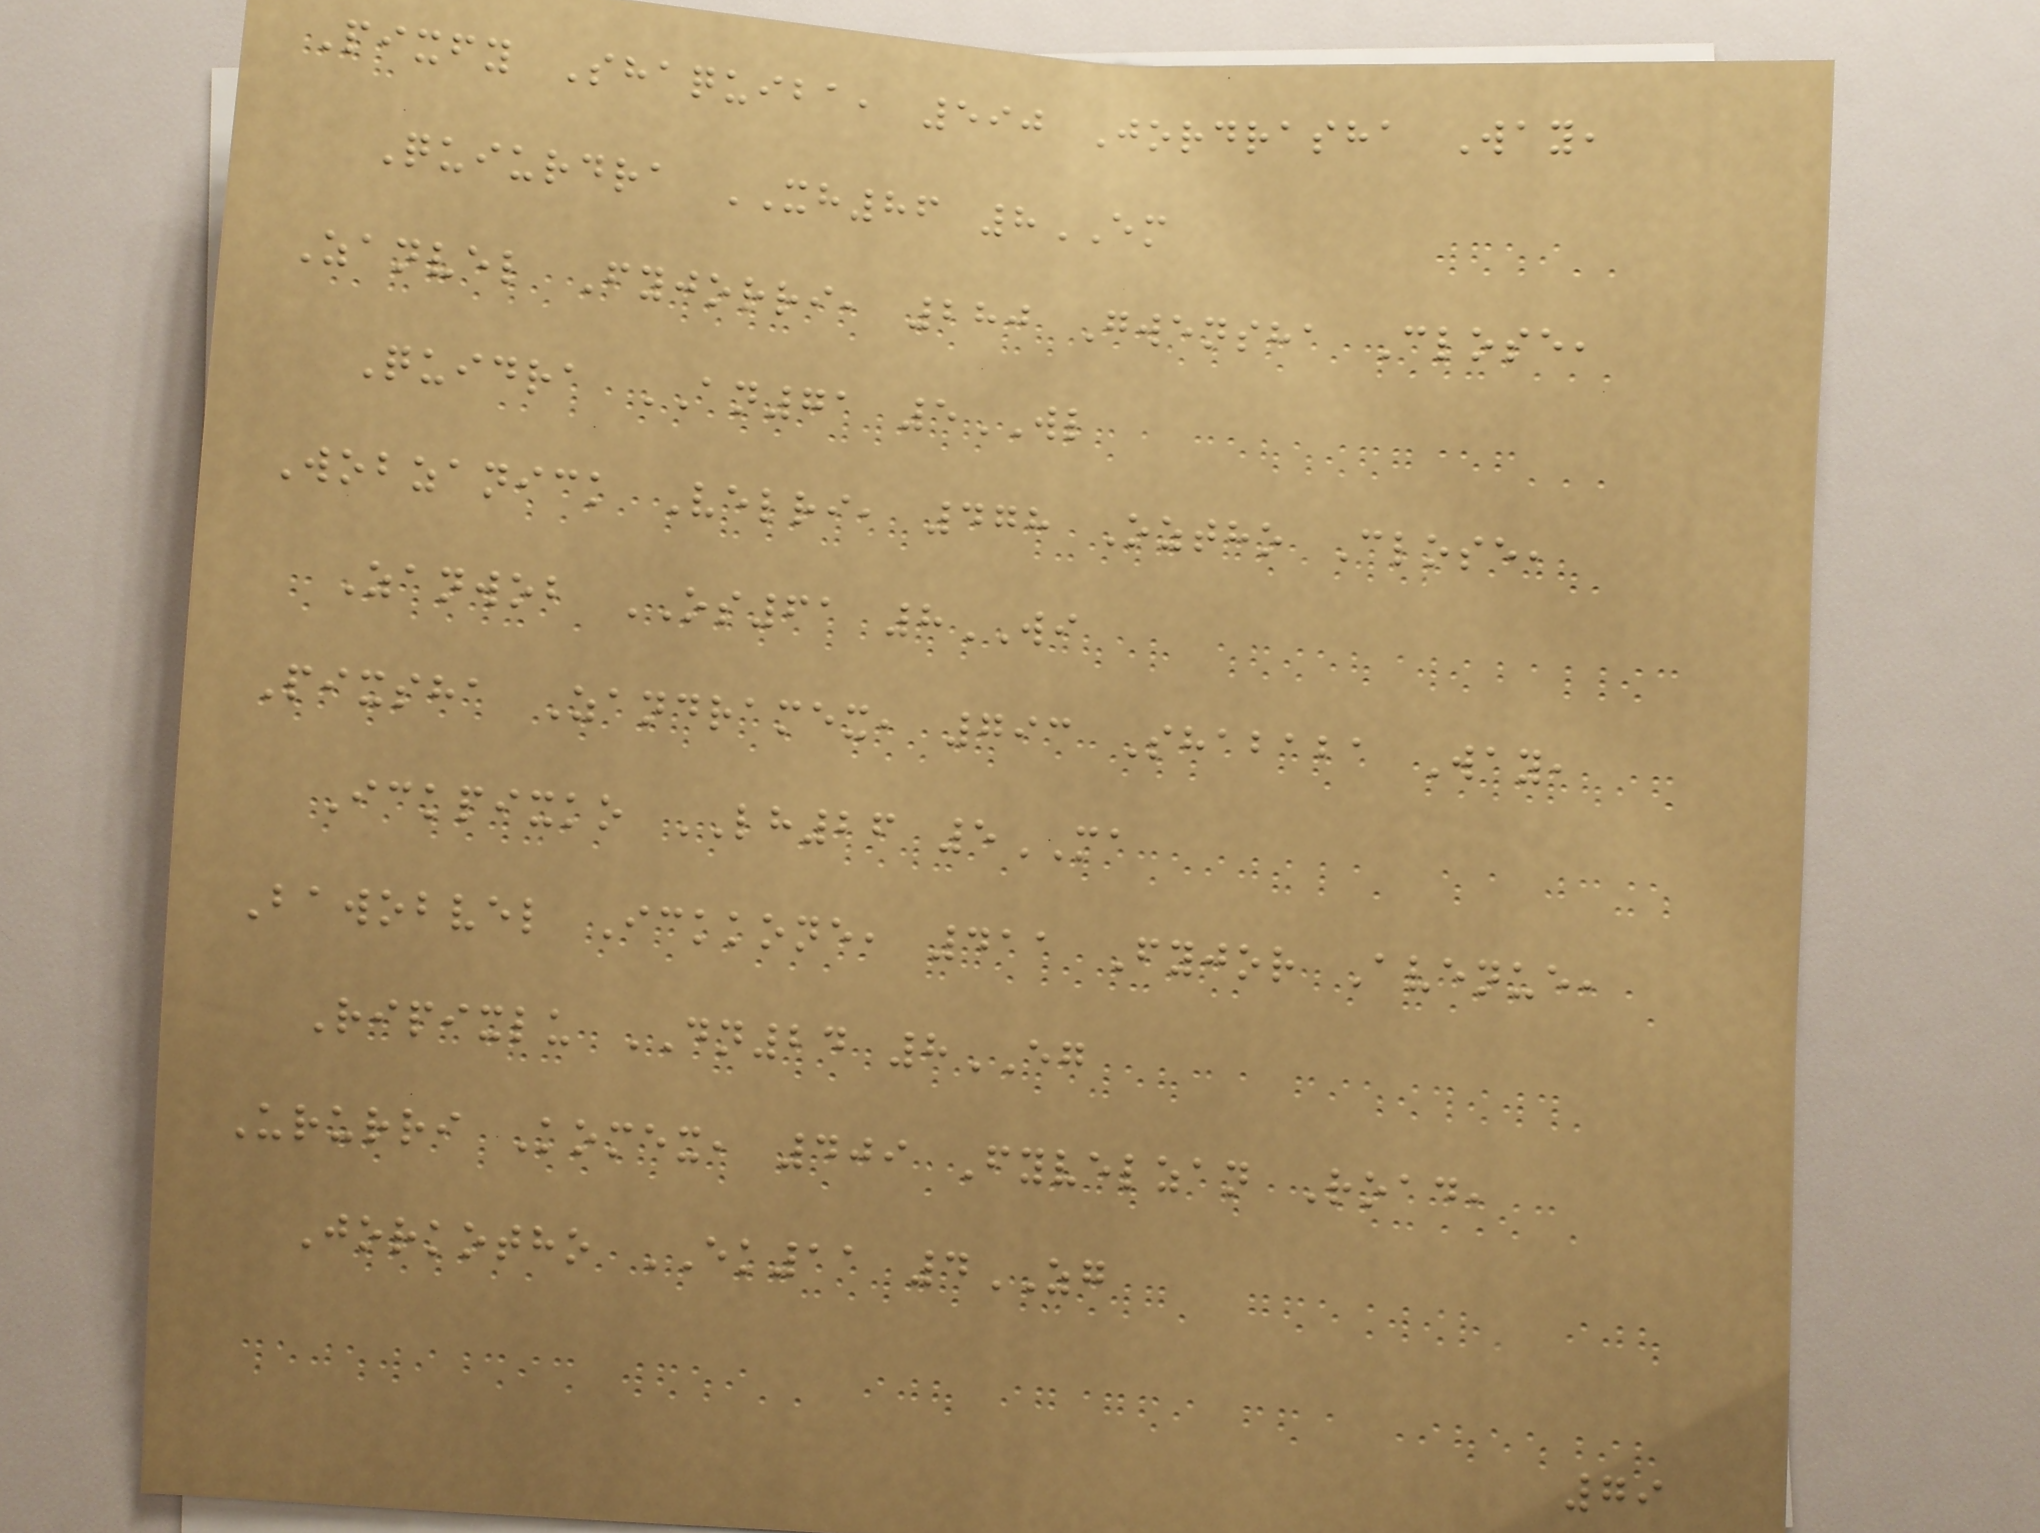Pixfy Shaquiba, 590 Jordrasha Way,
Quiurdra XH86 8EM
Zanvel Fyjorri, 280 Gwensha Close,
Quidra AN71 5WL
Wobzanick Velri, 478 Oztho Close,
Zanwob OS61 8WI
Pixsha Zandramex, 793 Shababa Way,
Ickpixko LH26 5MA
Bawobvel Ickkone, 411 Fyjor Avenue,
Ripixlu DN24 8EG
Ururri Komex, 409 Fyvelzan Road,
Jorkotho EK11 4ZG
79
